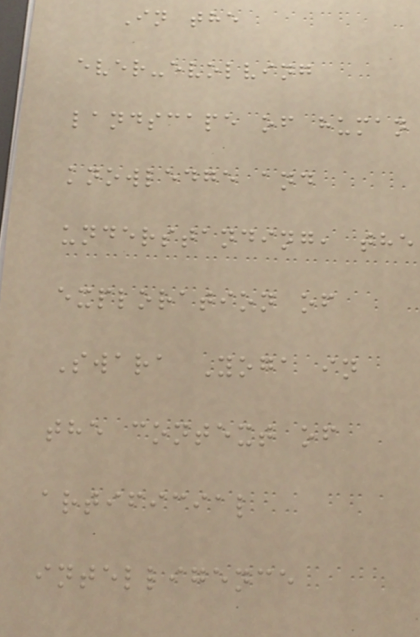In the
ever-evolving
landscape of human
knowledge and
understanding, the
exploration of
Swara Yoga in
the context of
artificial
intelligence
